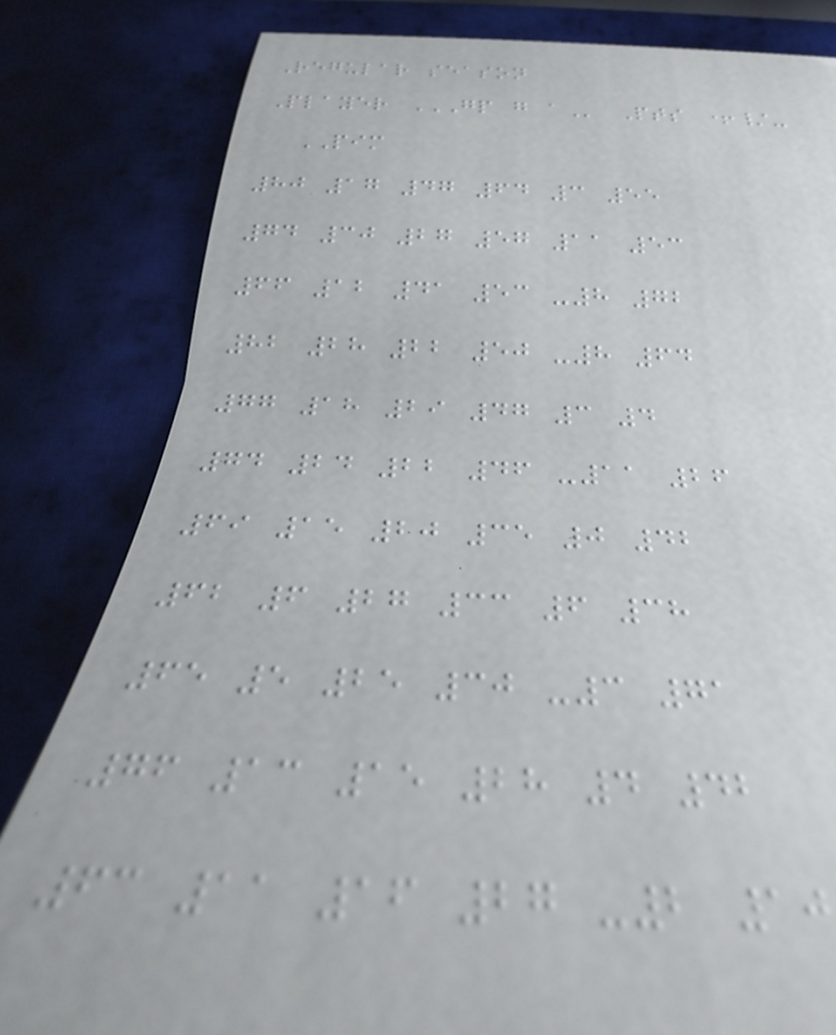Regular season
Player GP G A Pts +/-
PIM
80 17 47 64 3 55
74 30 27 57 11 53
66 12 41 53 -8 72
82 28 22 50 -8 64
77 18 29 47 3 4
74 24 22 46 -11 26
69 15 20 35 0 42
62 6 27 33 6 38
65 5 25 30 -3 71
76 13 15 28 4 42
63 11 16 27 -2 10
